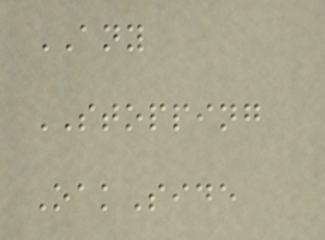ANY
STOPPING
OakSide
